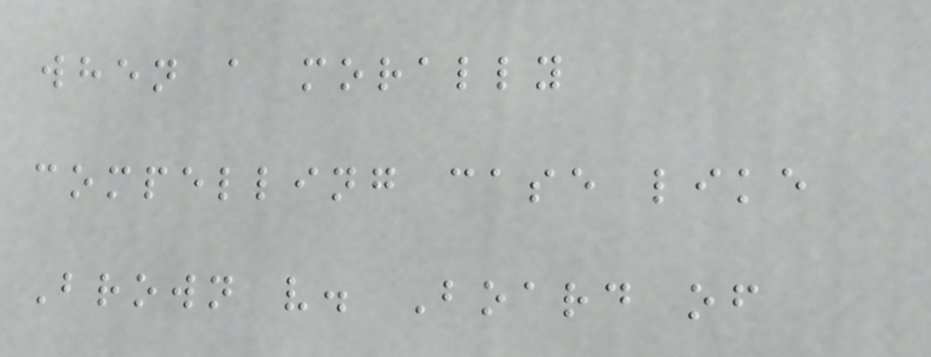when a morally
compelling case like
Brown v. Board of
